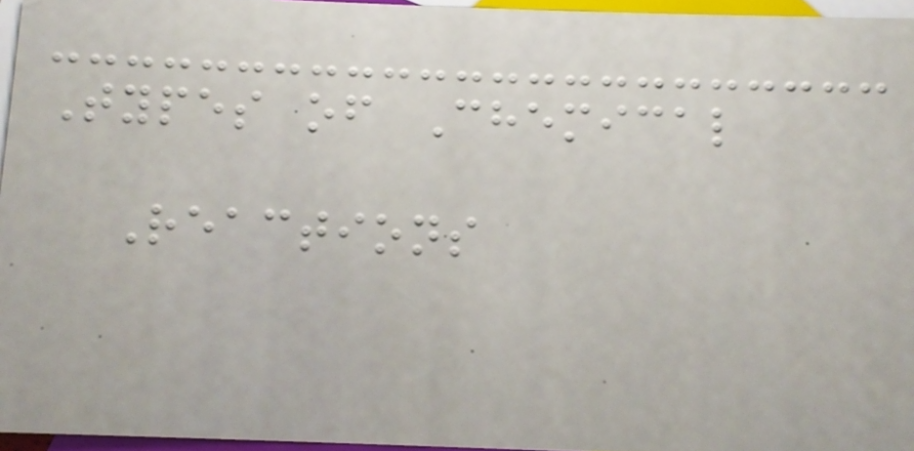Types of Chemical
Reactions
